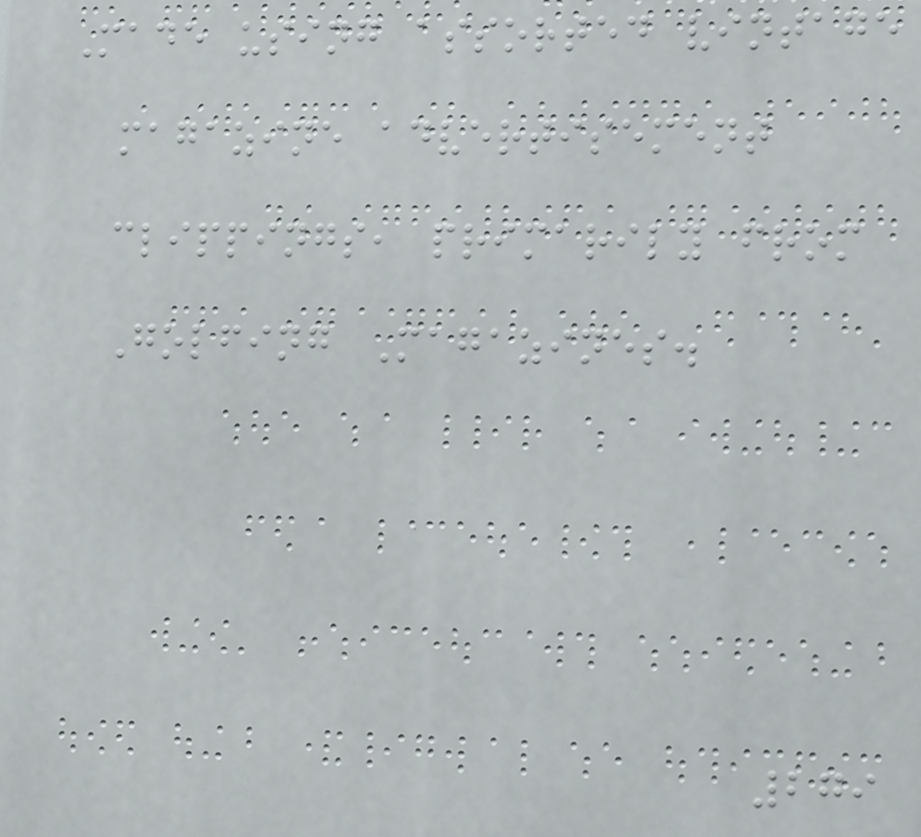Made using assorted vintage
magazine advertisement
clippings, primarily from
Golfing Magazines.
279
